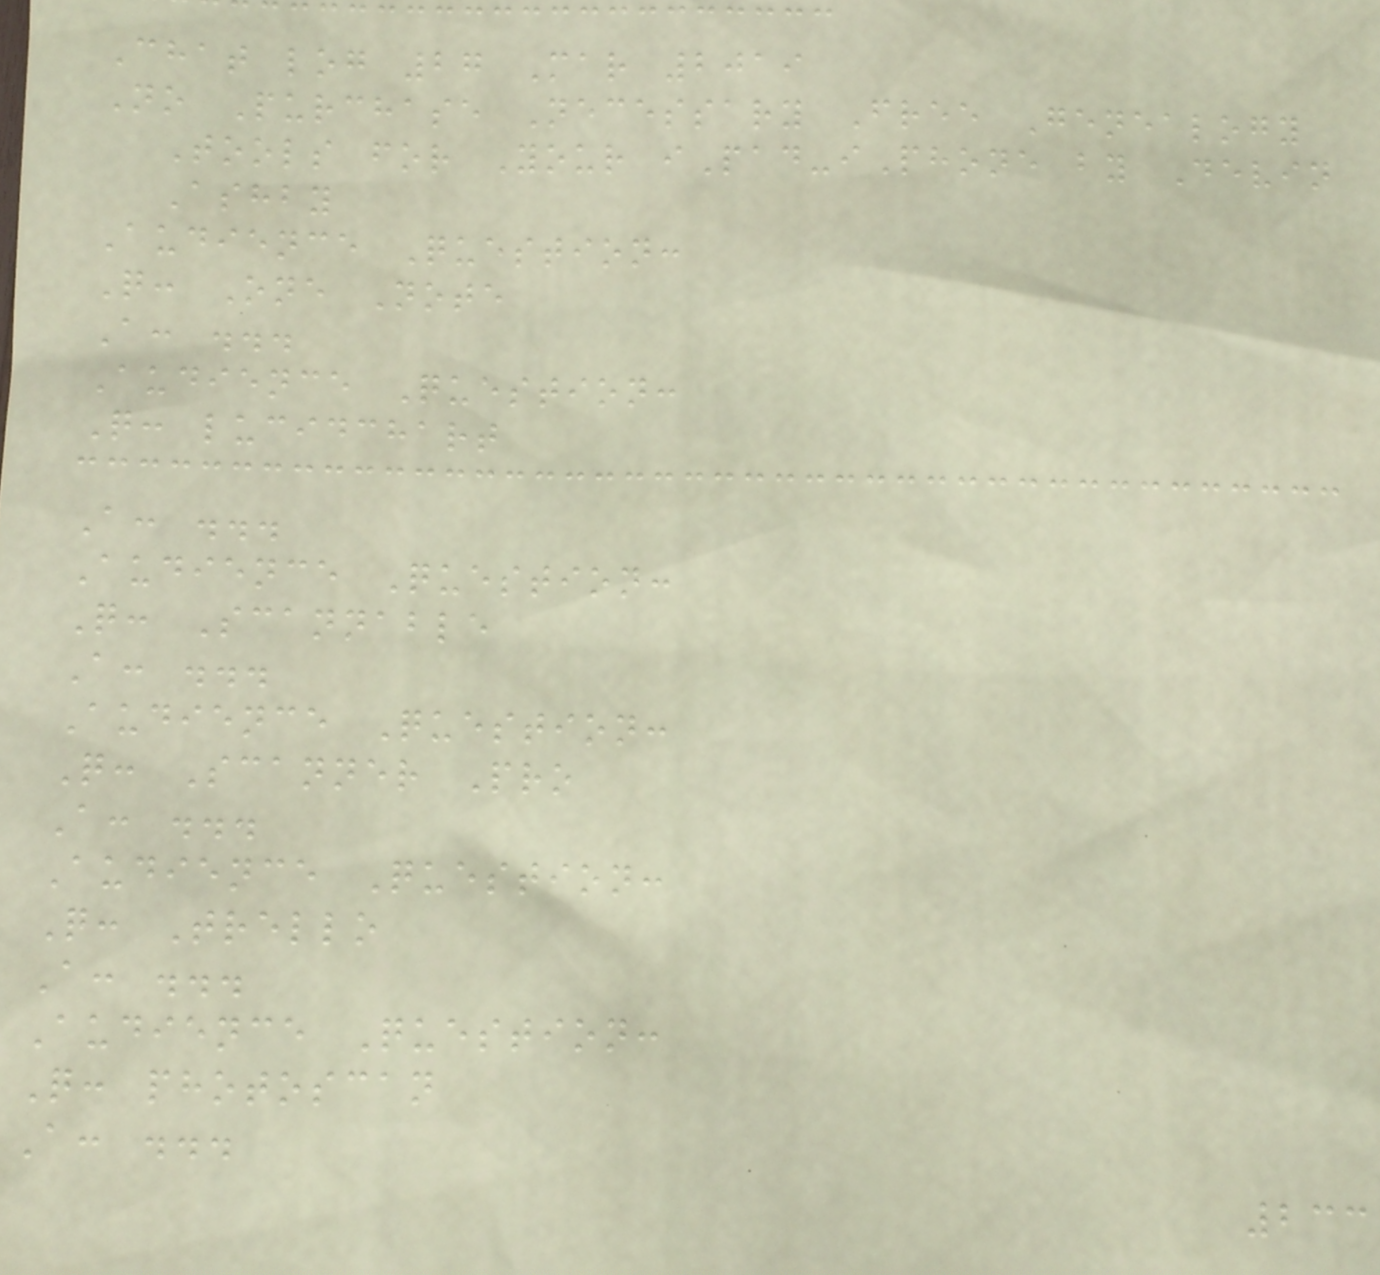Chat log 27 Mar 2019
No Purchase Necessary Free Genealogy
Tools for Your iPad-iPhone by Devin
Ashby
Audience Question:
Q: One Note
A: ...
Audience Question:
Q: lucidchart
A: ...
Audience Question:
Q: Scannable
A: ...
Audience Question:
Q: Scanner Pro
A: ...
Audience Question:
Q: Trello
A: ...
Audience Question:
Q: photoscan
A: ...
233
